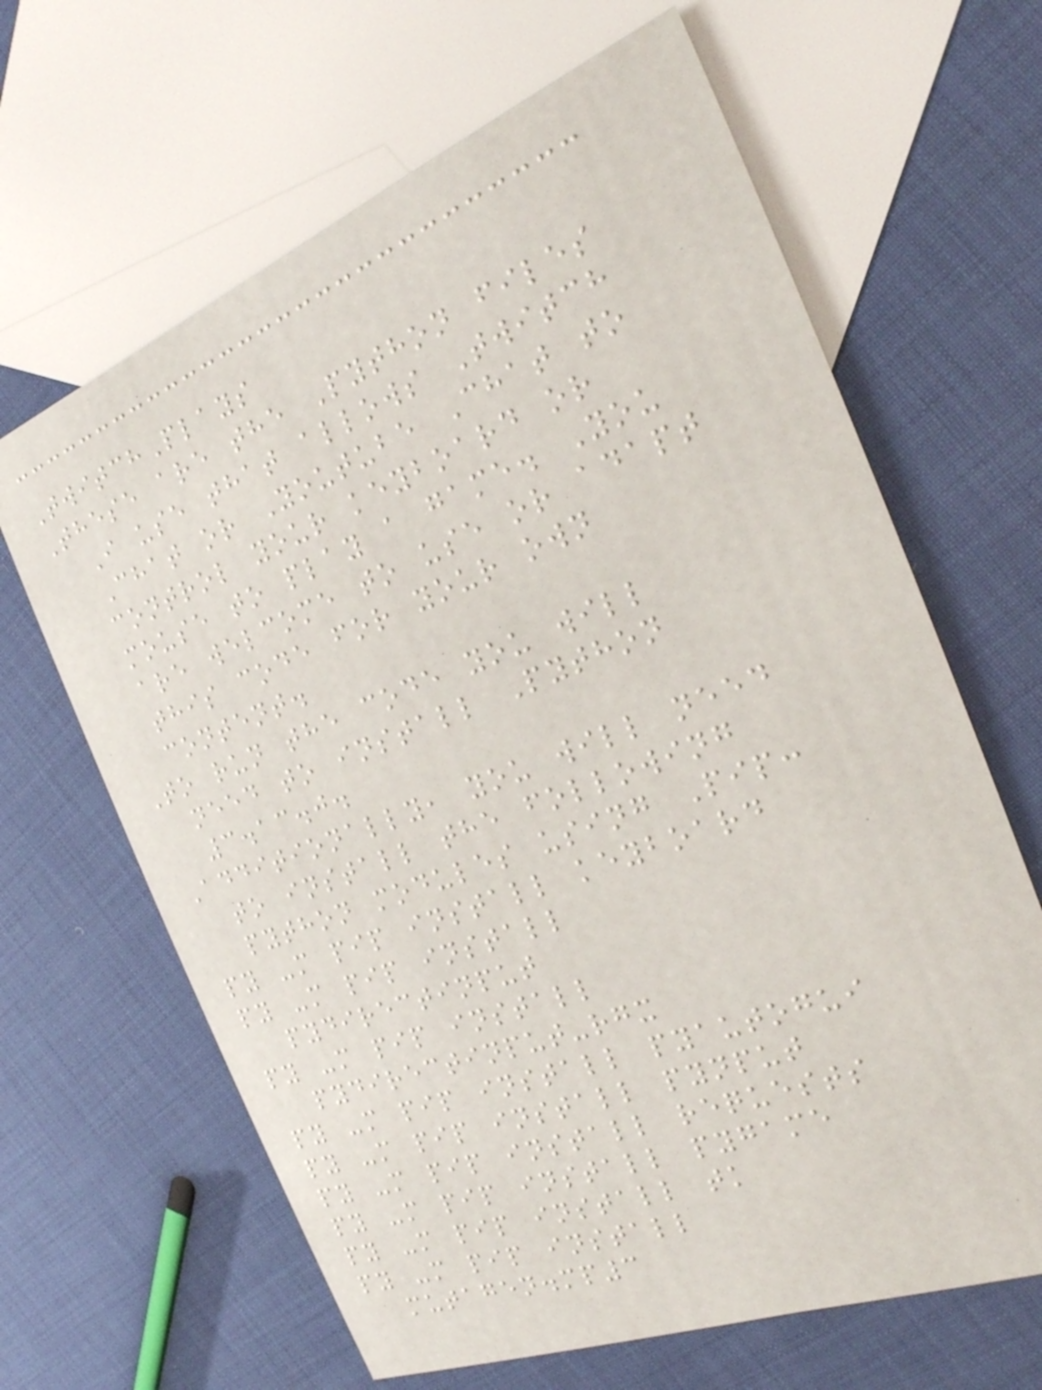TwitchPlays
These are the Python files
I use that allows Twitch
Chat or Youtube Chat to
control your keyboard or
mouse to play a game. You
are welcome to use or adapt
this code for your own
content.
To run the code you will
need to install Python
3.13.0.
Additionally, you will need
to install the following
python modules using Pip:
py -m pip install keyboard
py -m pip install
pydirectinput
py -m pip install
pydirectinput-rgx
py -m pip install pyautogui
py -m pip install pynput
py -m pip install requests
py -m pip install pygame
py -m pip install tk
py -m pip install
mutagen.mp3
